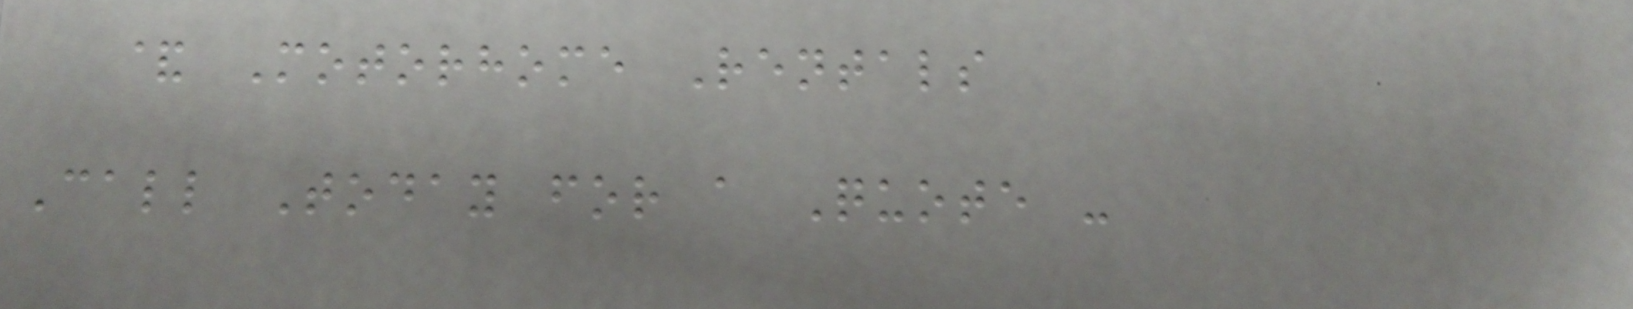& Motorhome Rentals
Call Today for a Quote -
